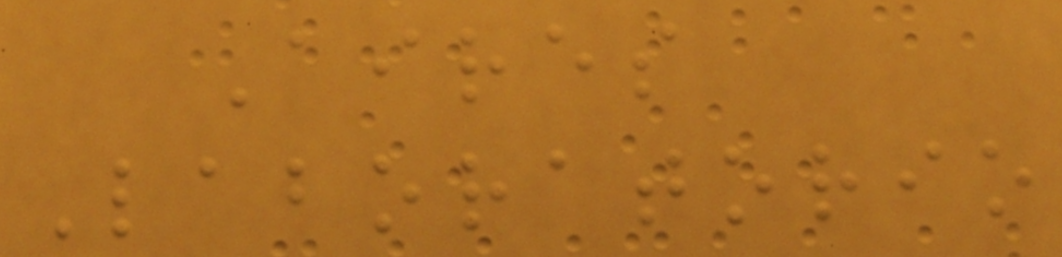Aires
Laboratorio
